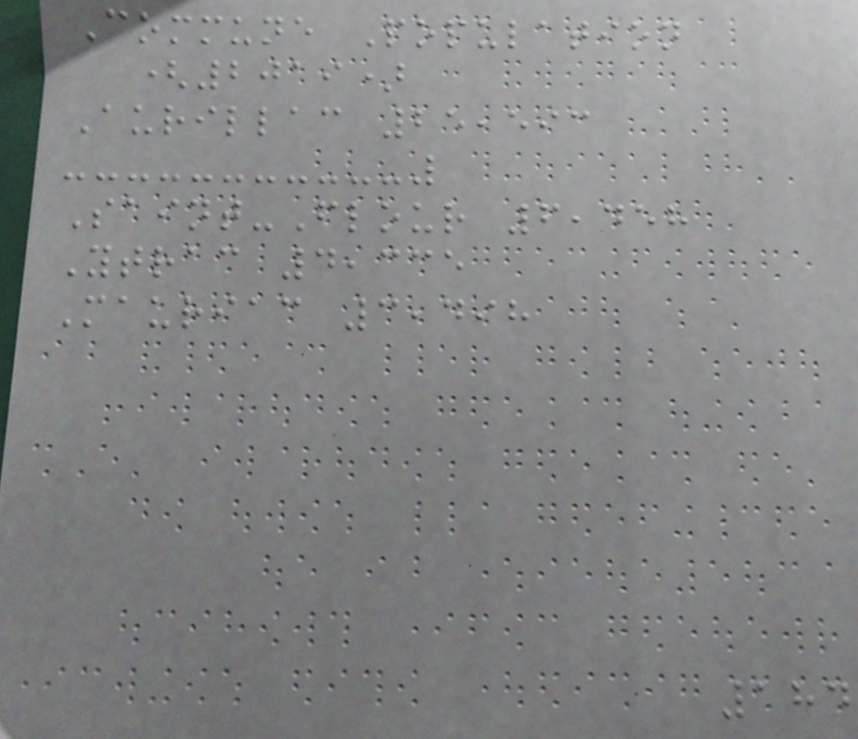Commune Population
(2019)
Aurillac 25,593
Saint-Flour 6,458
Ytrac 4,335
Mauriac 3,498
184
